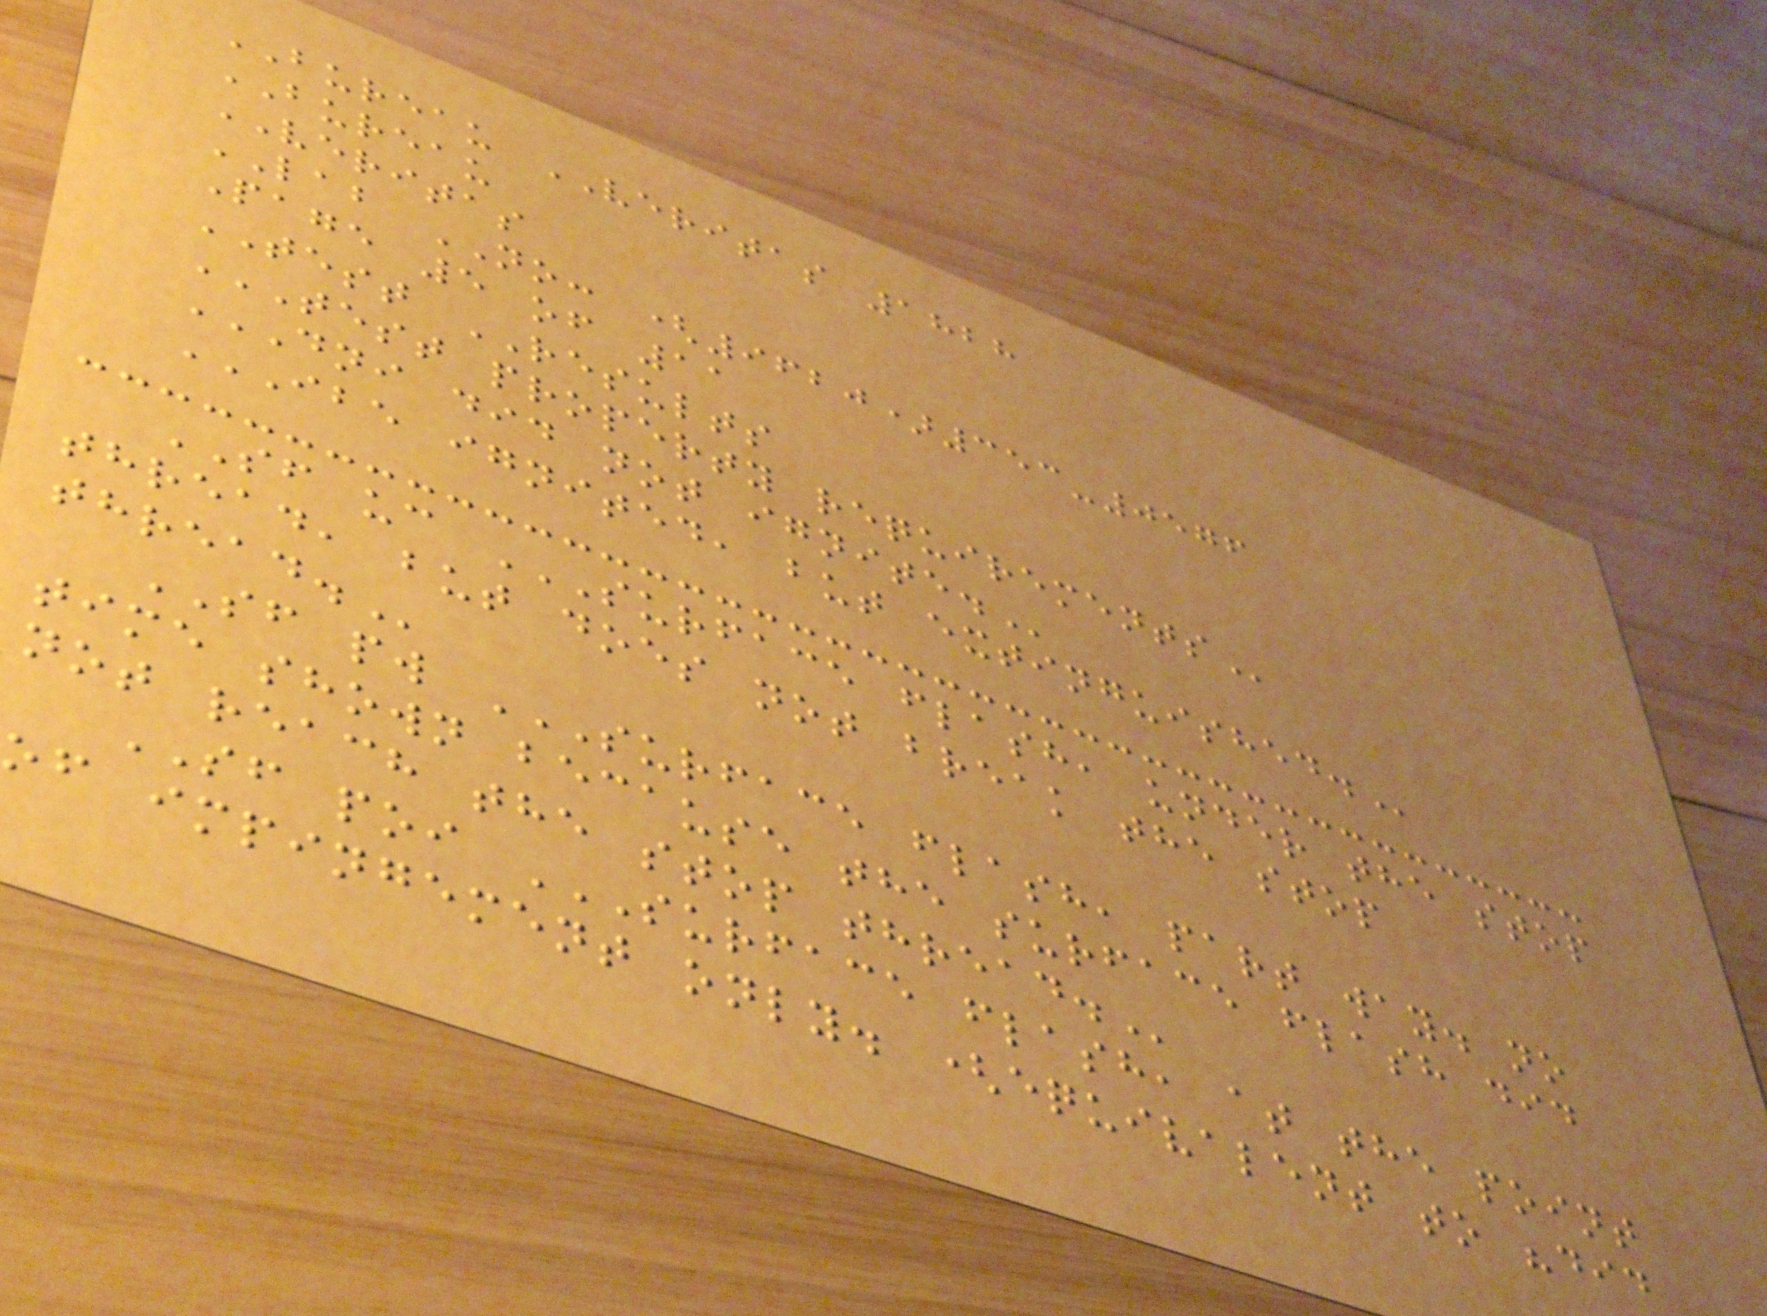BUREAU VERITAS 1828
BUREAU
VERITAS
LAB NO: (9620)353-0576
Page 5 of 11
TEST RESULTS
TEST PROPERTY REQUIREMENTS
DNI DID NOT IGNITE.
IBE IGNITED, BUT EXTINGUISHED.
SF uc SURFACE FLASH, UNDER THE STOP
THREAD, BUT DOES NOT BREAK THE STOP
THREAD.
SF pw SURFACE FLASH, PART WAY. NO
TIME SHOWN BECAUSE THE SURFACE FLASH DID
NOT REACH THE STOP THREAD.
SF poi SURFACE FLASH, AT THE POINT
OF IMPINGEMENT ONLY. (EQUIVALENT TO "DID
